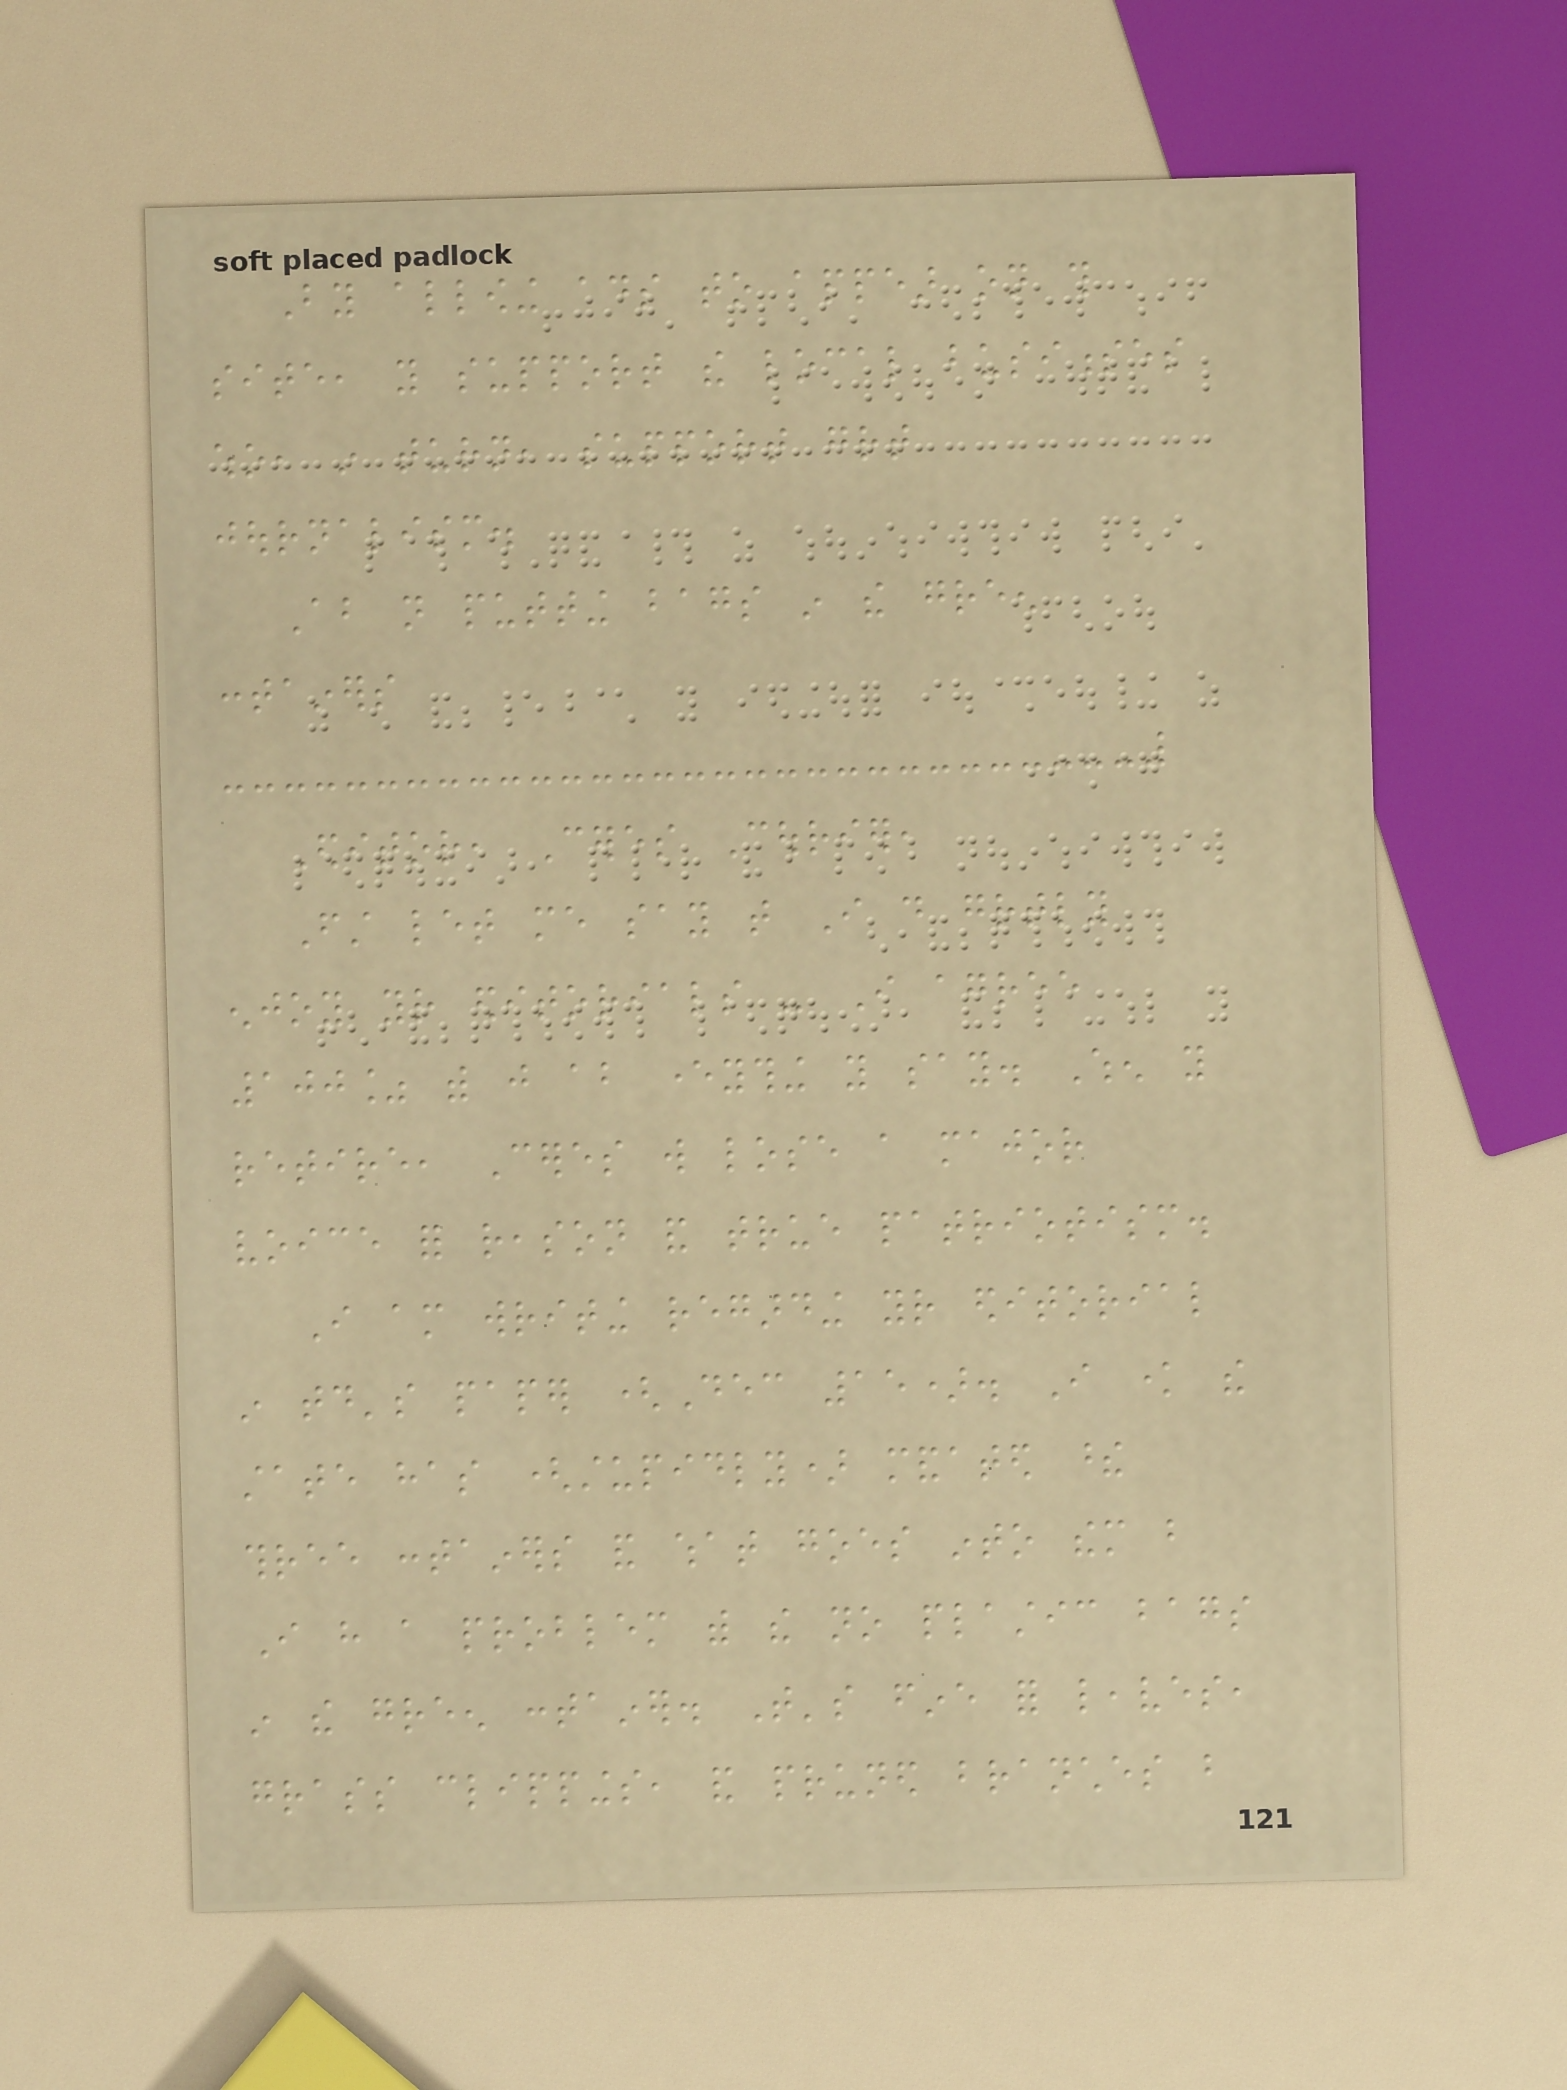By allowing ads to appear on this
site, you support the local businesses
who, in turn, support great
journalism.
About not putting bags in the green
containers
Editor, Ceres Courier,
First let me say that I do greatly
enjoy your editorials - I agree
100% with just about everything you say. When you
retire, Ceres will lose a major
voice for reason and true patriotism.
I am writing regarding your editorial
in today's paper (Dec 15). I know the
state has (stupidly) mandated these
three containers and what goes into them but
I have a problem with the no plastic bags
in the green container. That's fine for leaves,
grass clippings, and pruned branches but
